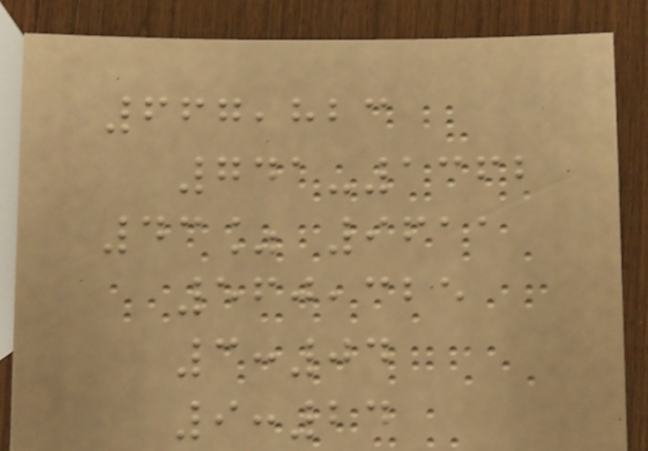667,823
741-1362
43% 9611
560,325
3:04
9:24
